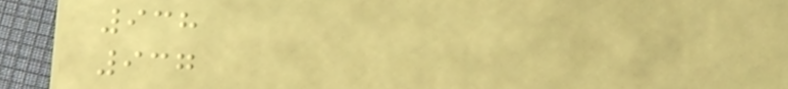938
937
